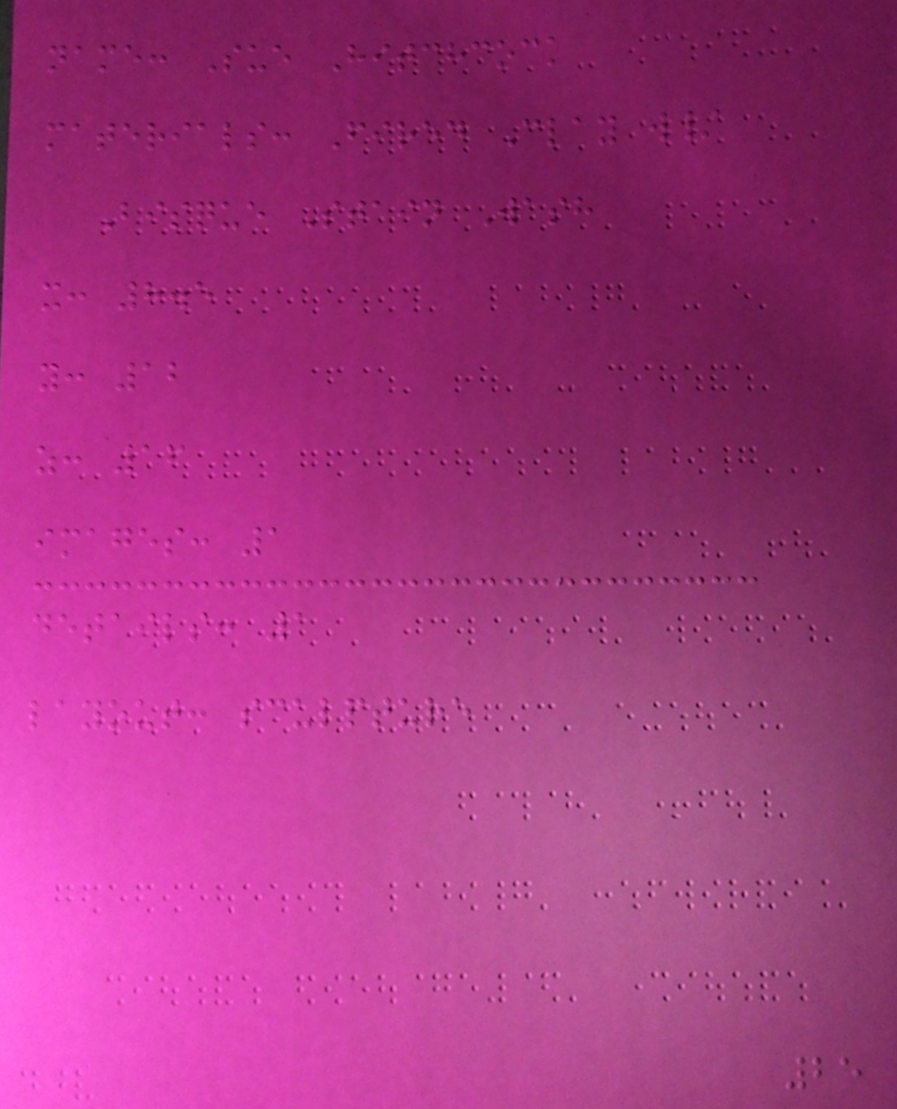name: Sue Hitchcock
materials: Fired Clay w/
Bisque Stain Wash
x: 8.5
y: 12
z: 16
images: 1
details: 1
layout: sculpture
25
